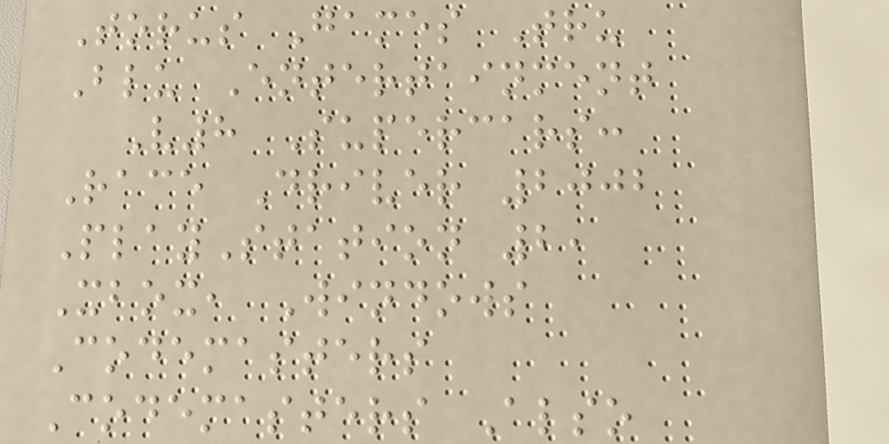Torus Games Tru
Blu Entertainment
V8 Supercars:
Race Driver 2002
PlayStation 2,
Xbox, Windows
Codemasters
Codemasters Also
